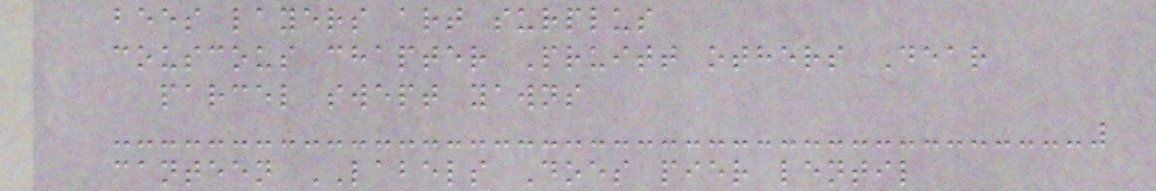bees layers art surplus
couscous chapter Pruitt others Dear
parcel swept yawns
canteen LABELS Does pier lentil
